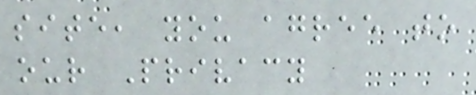site, you agree to
our Privacy
